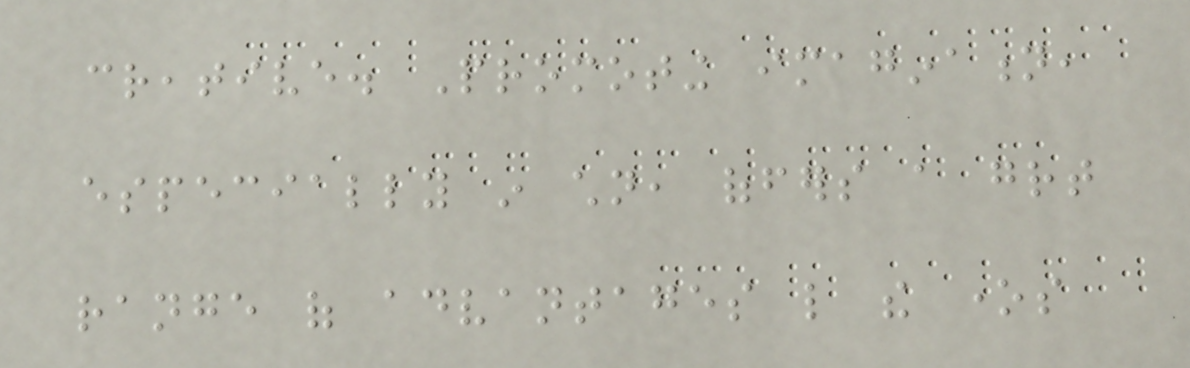creative. Promoting imagination,
especially in children, offers a great
range of advantages like the ones
